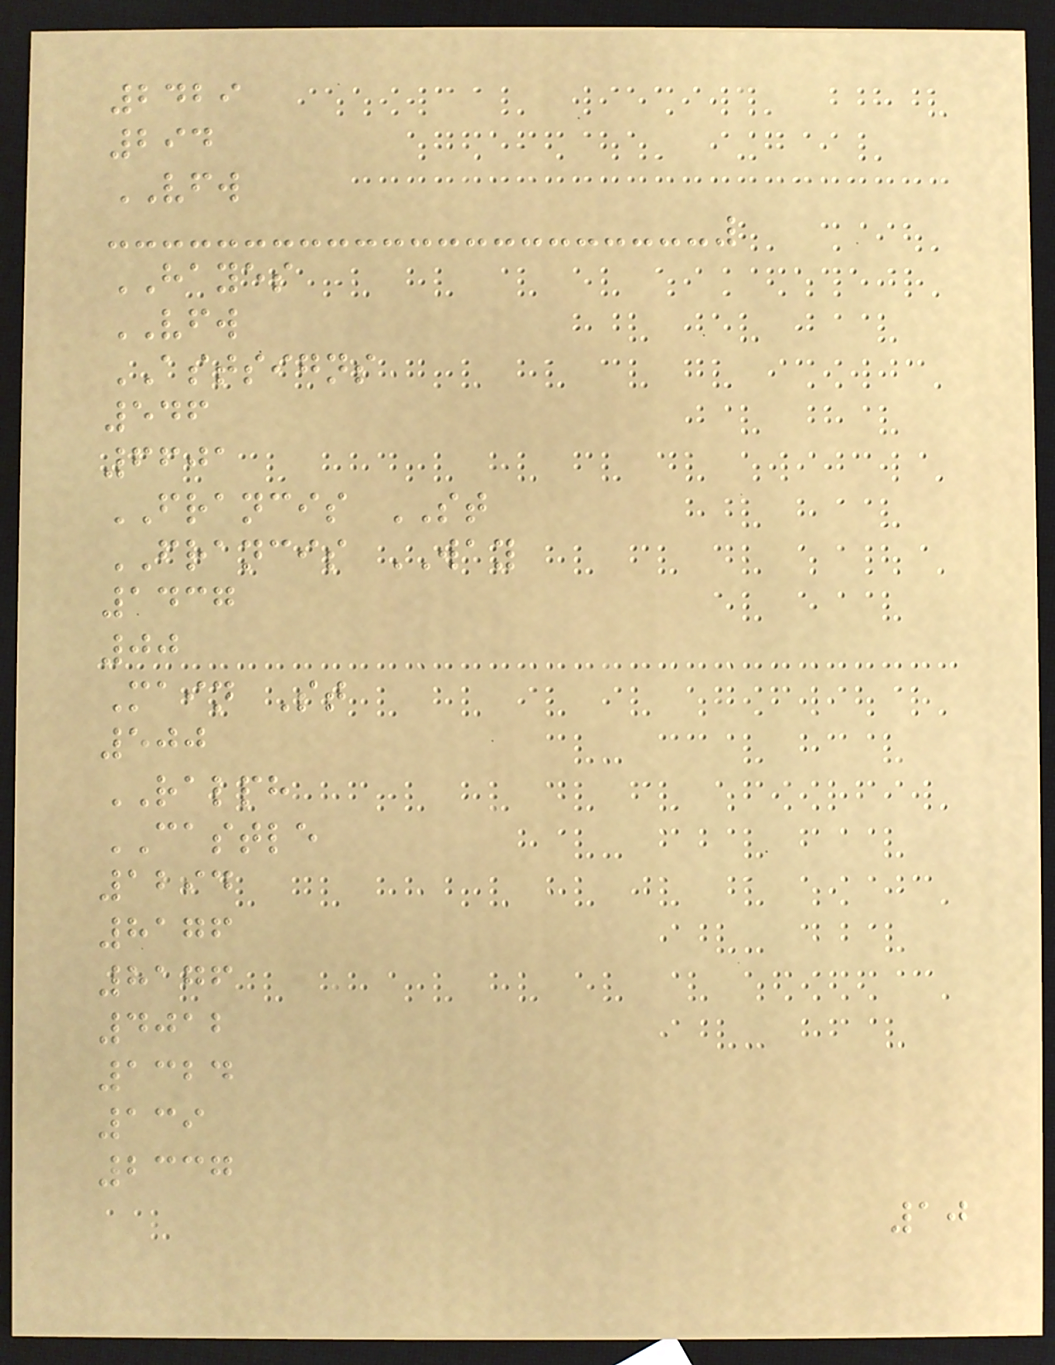2429
294
VFW
HAYES
VFW
ASTSIGNS
546
6601
FRANCIS ST
FRANCIS WAY
1437
00
Main St
500
RALPH
CASTLE
1294
8176
8176
4012
1324
139
2337
10
